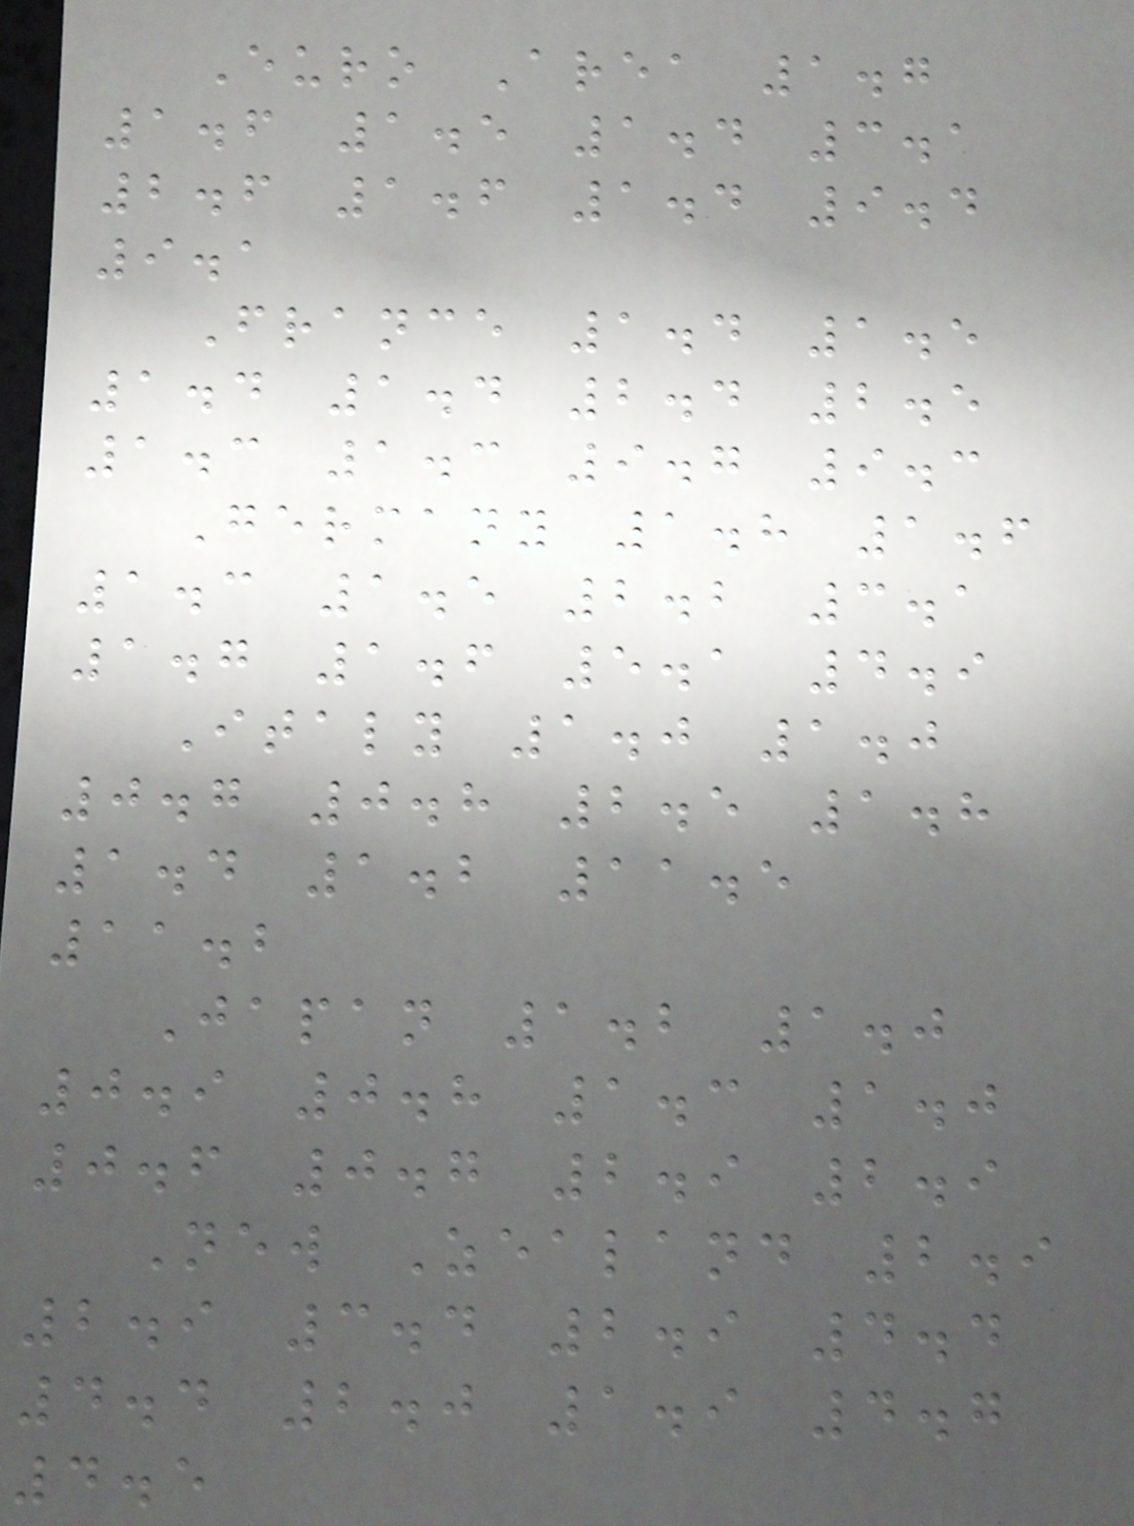Euro Area 1.7
1.6 1.5 1.4 3.1
2.6 1.6 1.4 9.4
9.1
France 1.4 1.5
1.4 1.4 2.4 2.5
1.3 1.3 9.7 9.3
Germany 1.8 1.6
1.3 1.5 2.2 3.1
1.7 1.6 5.1 4.9
Italy 1.0 1.0
0.7 0.8 2.5 1.8
1.4 1.2 11.5
11.2
Japan 1.2 1.0
0.9 0.8 1.3 1.0
0.6 0.7 2.9 2.9
New Zealand 2.9
2.9 3.4 2.9 4.4
4.4 2.0 1.9 4.7
4.5
